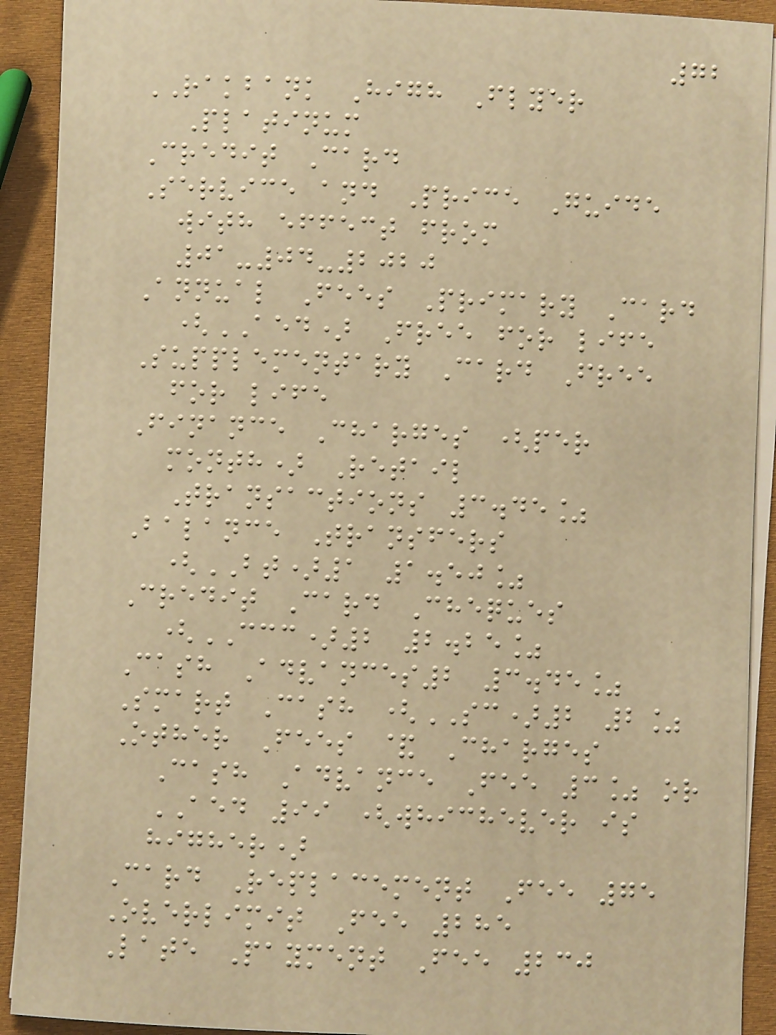72
RAKBANK High Flyer
Platinum
Credit Card
Service and Price Guide
with effect from
01-04-2020
Annual Fees Primary Card
(AED) Free for life
Supplementary Card Free
for life
Finance Charges (per
month) Retail
Transactions 3.45%
Balance Transfers
(BT)1 1.50%
Credit Card Cheques
(CCC)2 2.25%
Cash Advances2 3.45%
Smart Cash (SC)2 2%
Other Fees & Charges
Cash Advance Fee 3% or
AED 99 (whichever is
higher)
Card Replacement Fee 75
Overlimit Fee 285
Late Payment Fee 230
